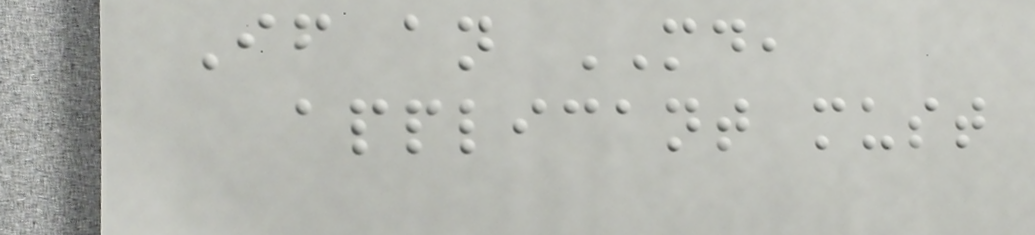If an MD,
applicant must
